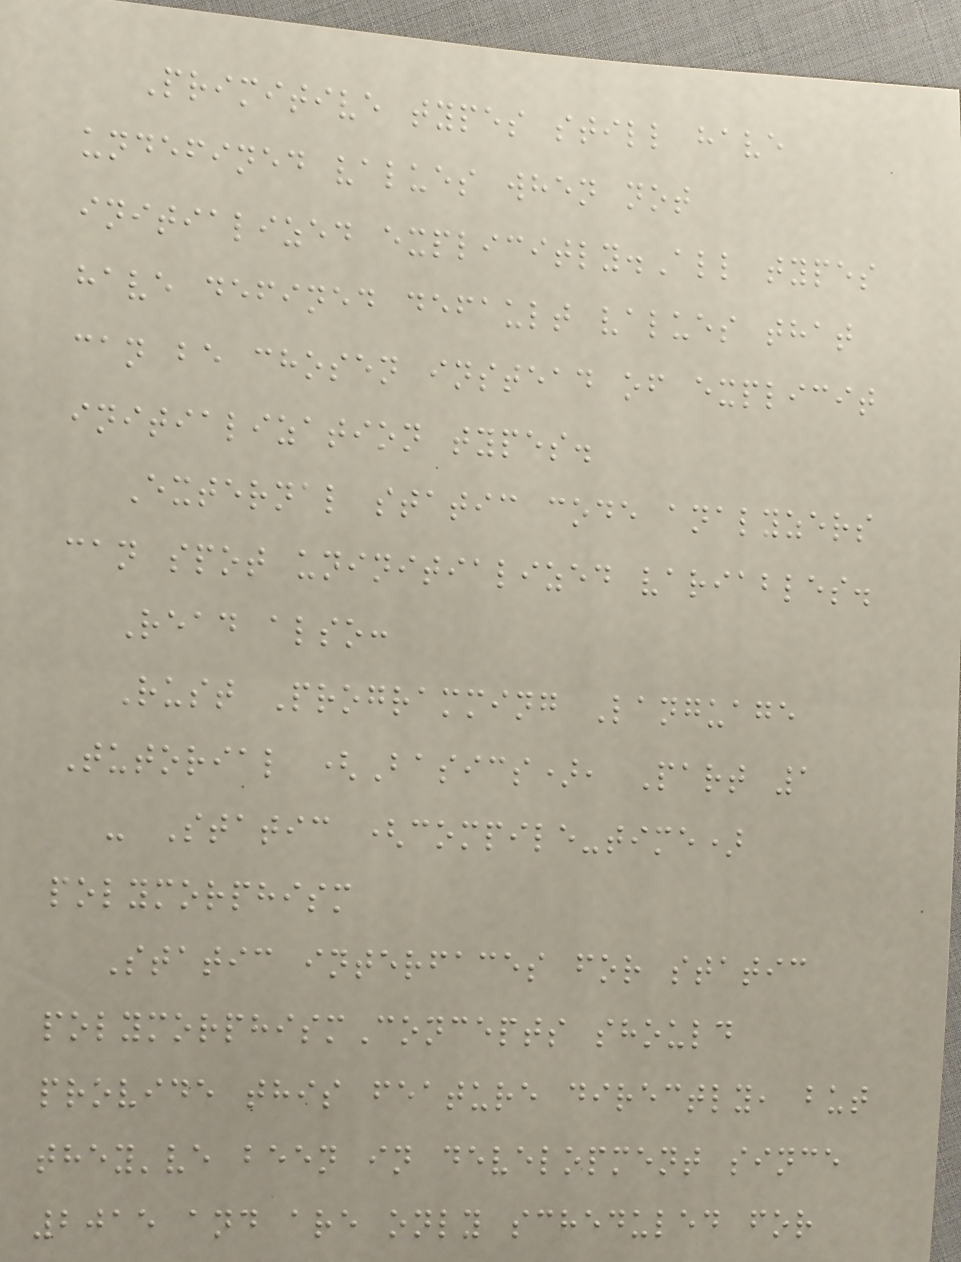Primitive types still have
undefined values when not
initialized explicitly.All types
have defined default values that
can be chosen instead of explicit
initialization types.
External static code analyzers
can spot uninitialized variables.
Read also:
Rust Programming Language
Tutorial (Basics), Part 1
- Static (compile-time)
polymorphism
Static interfaces for static
polymorphismConcepts should
provide this feature directly, but
they've been in development since
2015 and are only scheduled for
